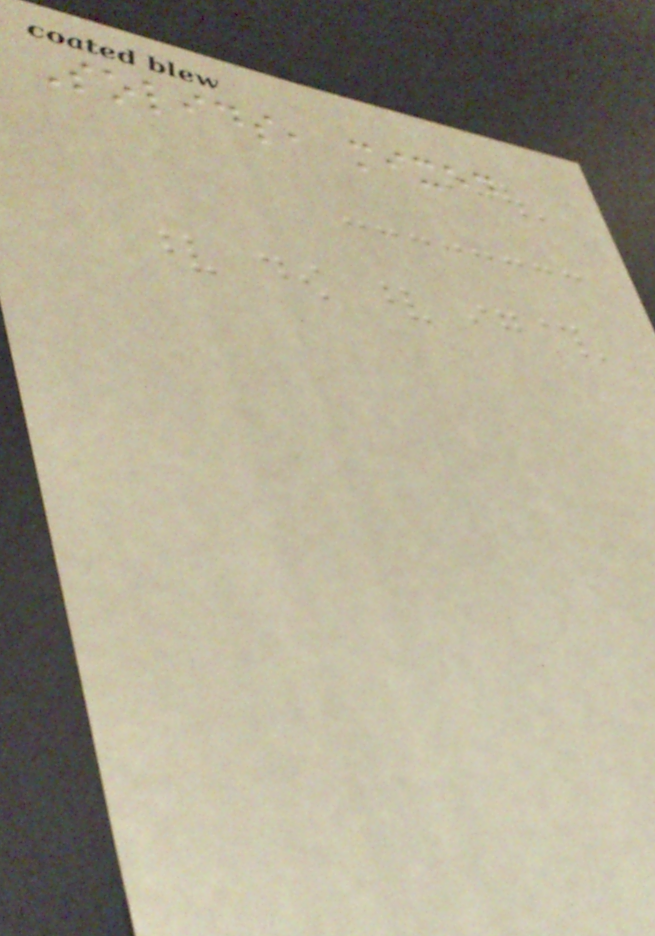Solids, mixed
